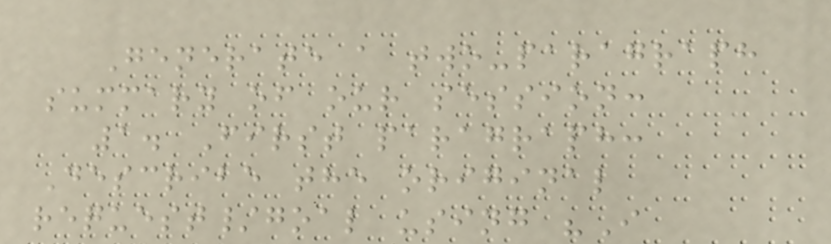Generate a two-paragraph
summary of our session:
1. First paragraph:
Describe the original
request/goal using "I
